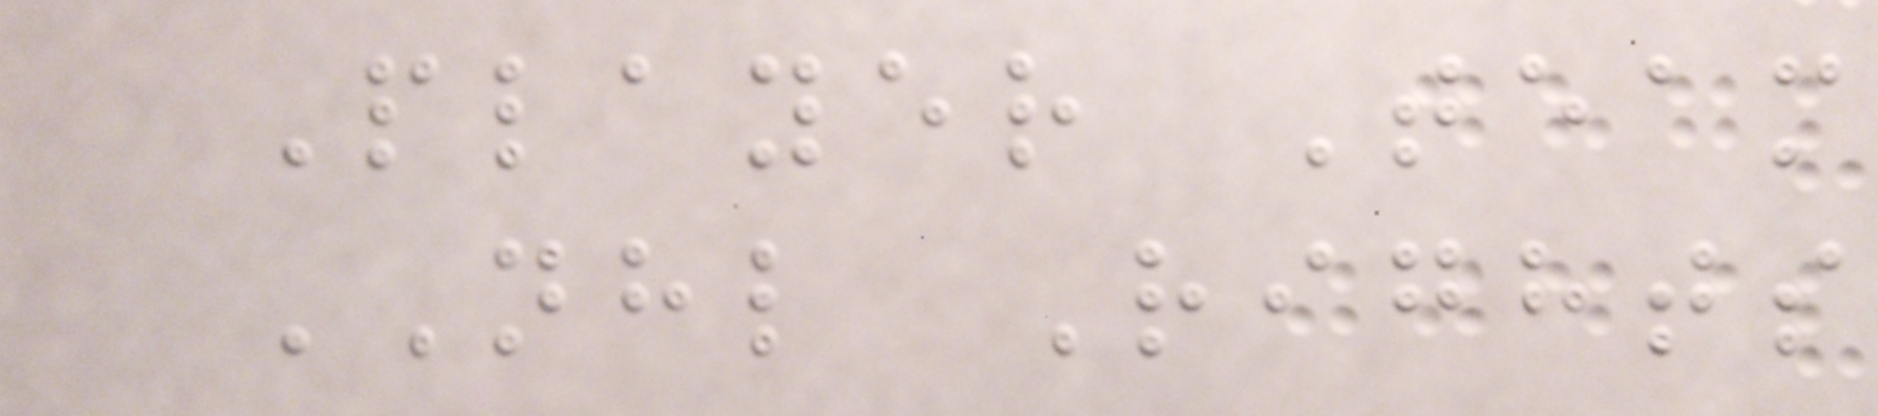Player Team
NHL Rights
